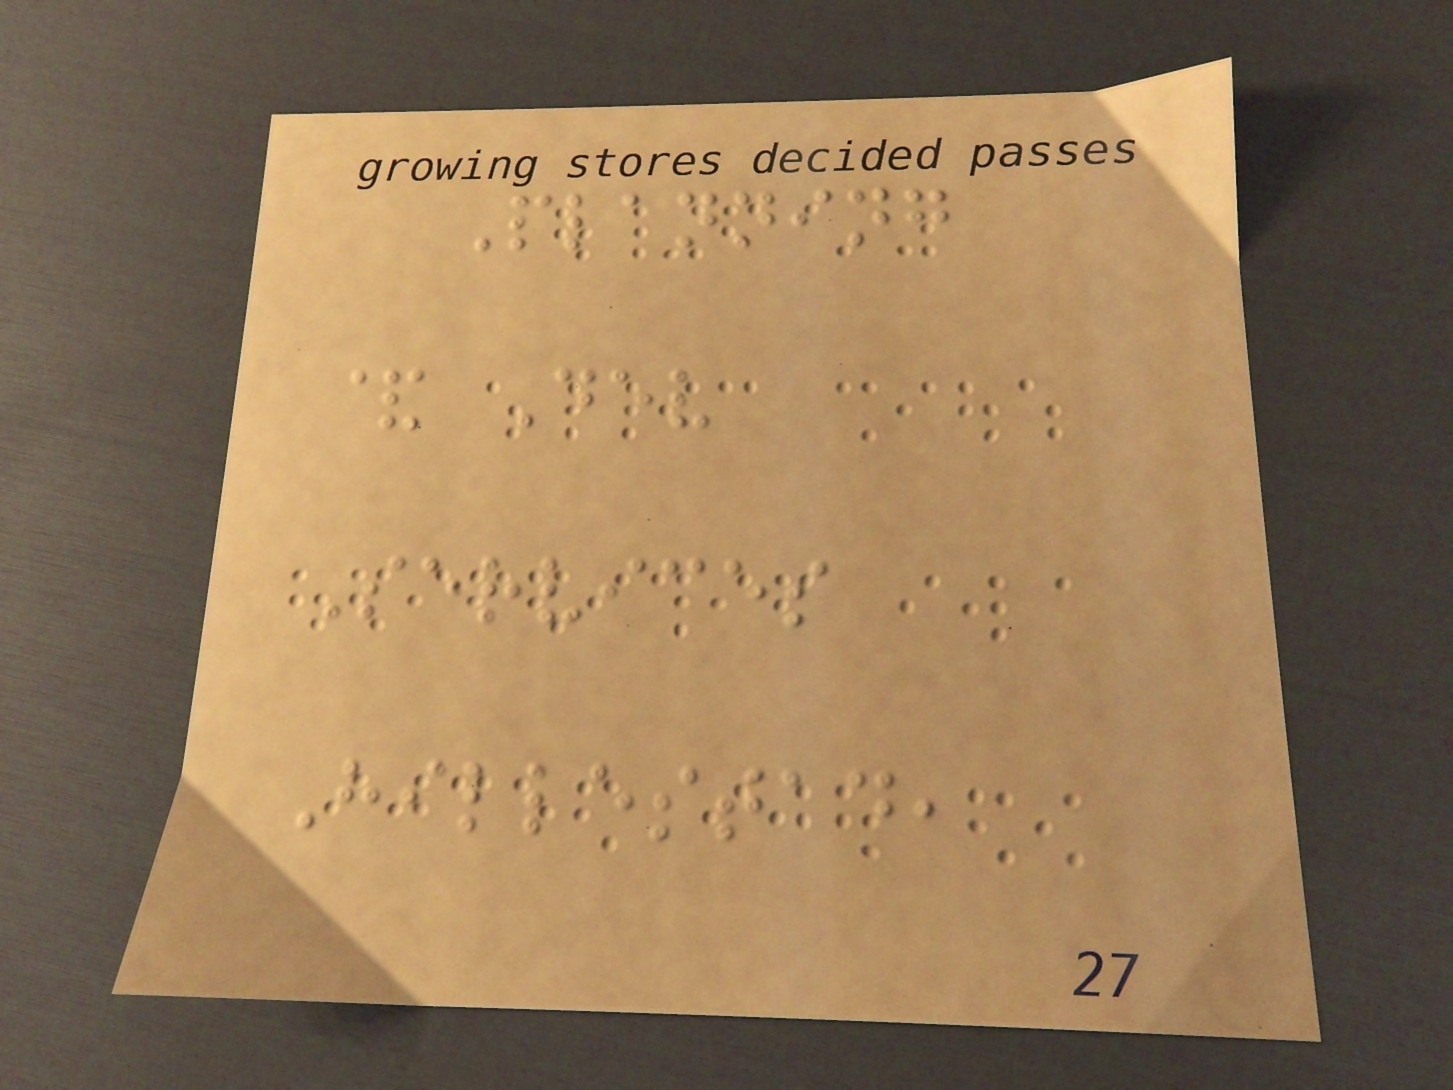Planning
& Dev
Services
Hillestad,
